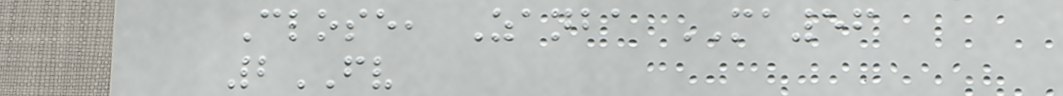Close, Zanba MA56
2FV
